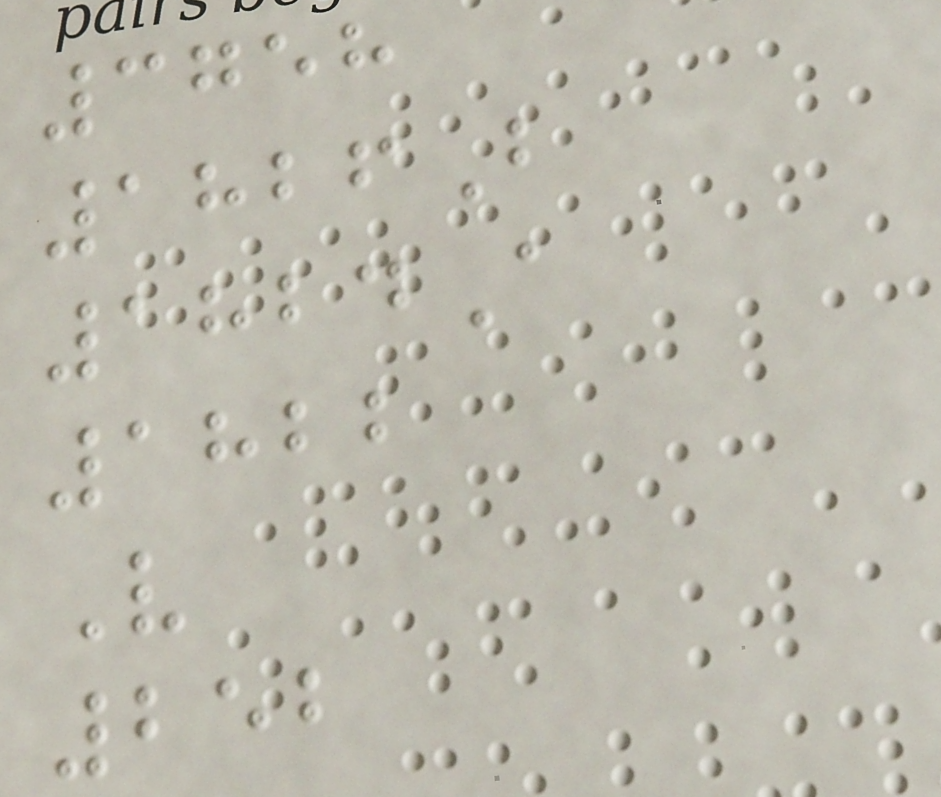3758
1826B
1824A
1822
V
252
